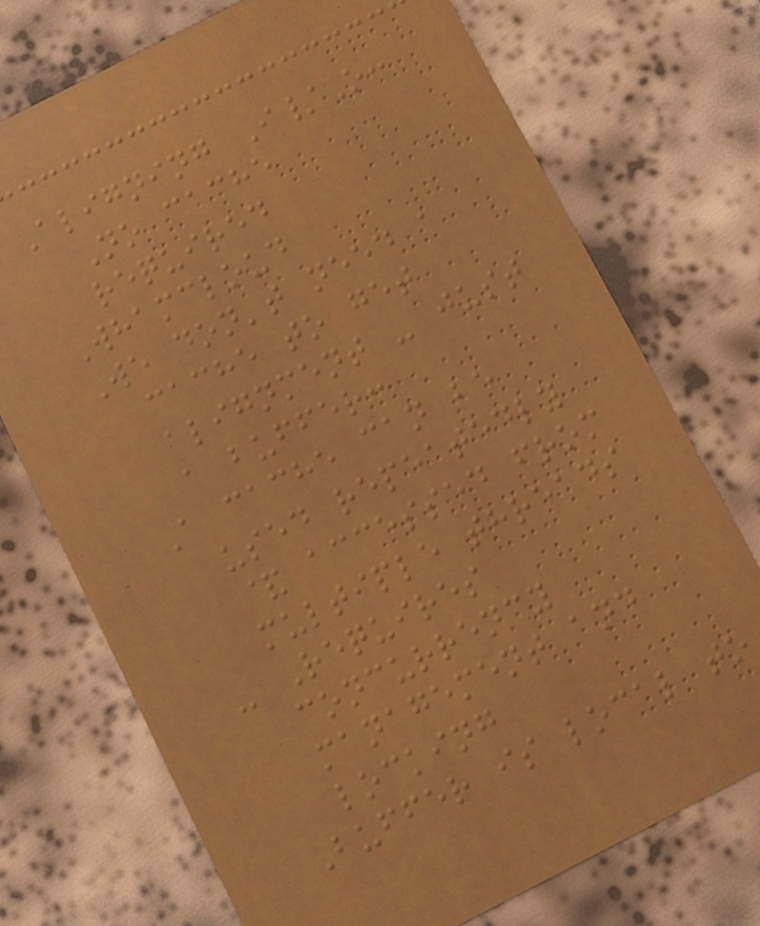Aligning I/O:
No cache
required
Whamcloud
We don't need a
cache to get
alignment - just
a buffer:
A cache can be
used repeatedly
& accessed from
multiple threads
- Requires
concurrency
management and
locking
Buffer is local to
